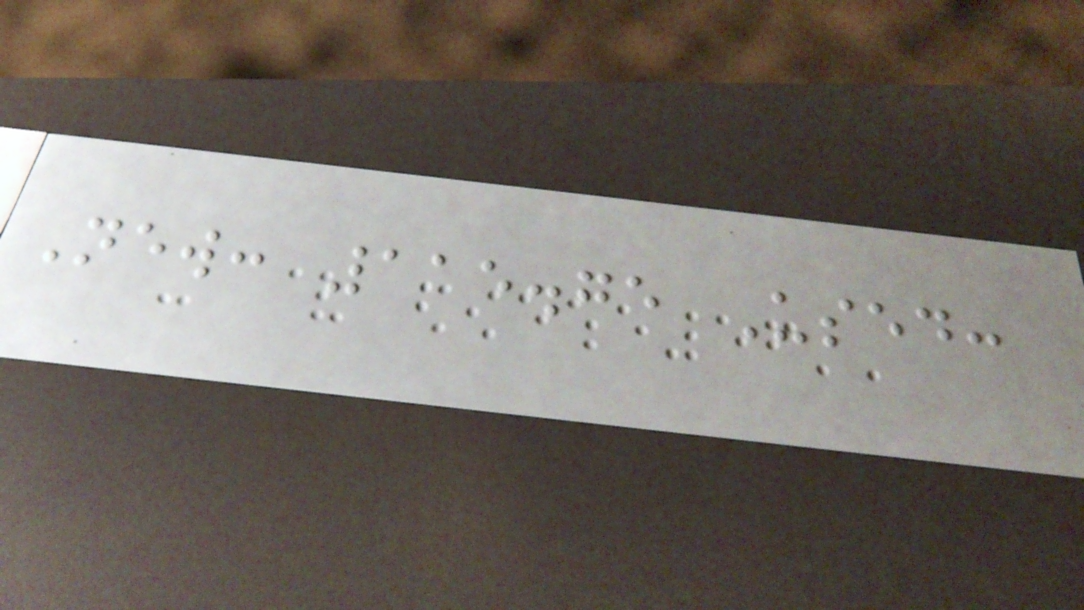New: 115.75 Used:
